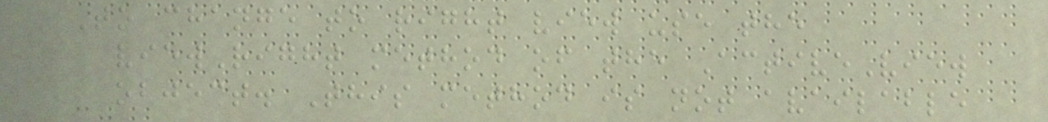To change to right view use the
viewRight method of the ActiveView
object. This method is not available
